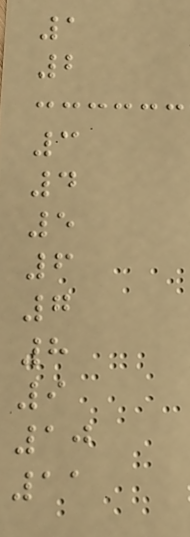1
2
3
4
5
6
7
8
9
10
11
